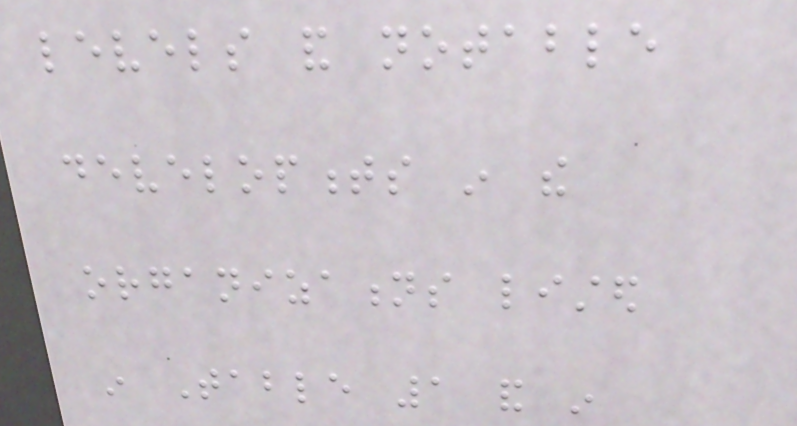levels and notable
developments in the
organizations listed
in Table 1 and in
